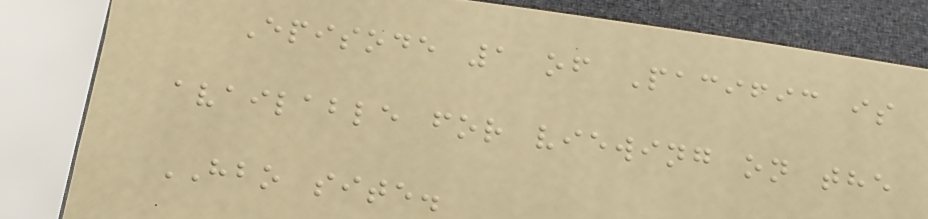Episode 1 of Pacific is
available for viewing on the
HBO site.
